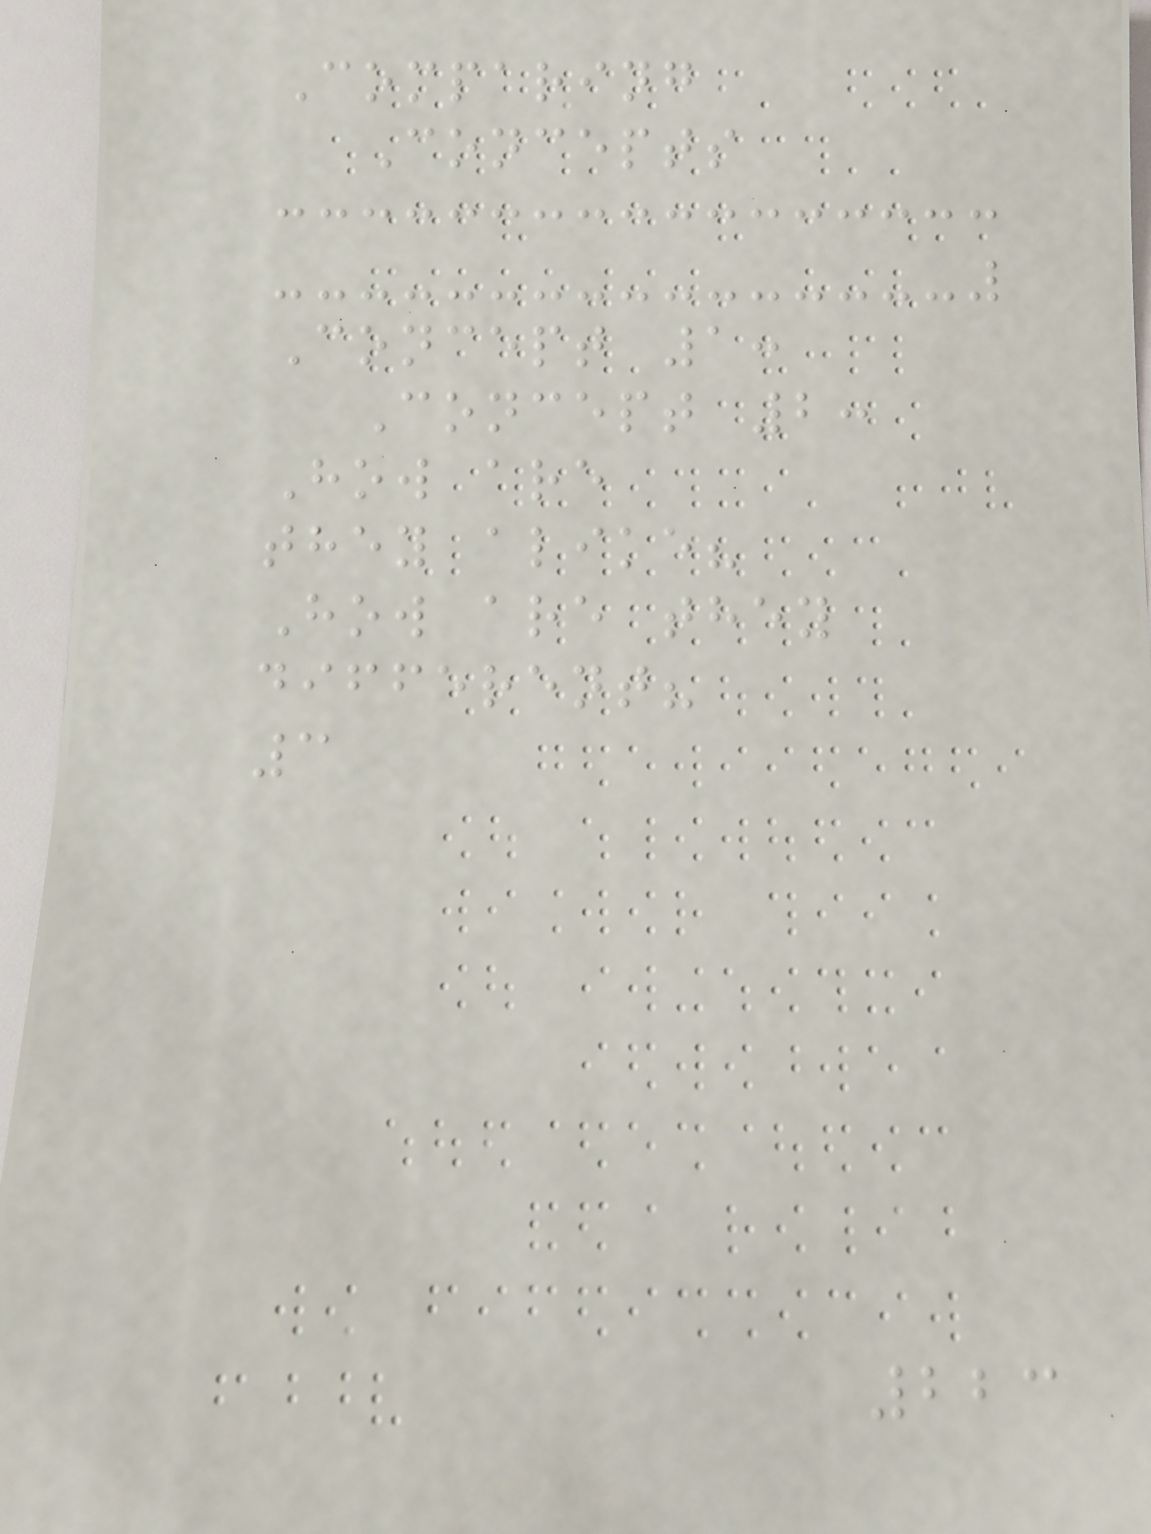Comparing
Concepts
Concept 1:
Concept 2:
How are
they alike?
How are they
different?
3
223
